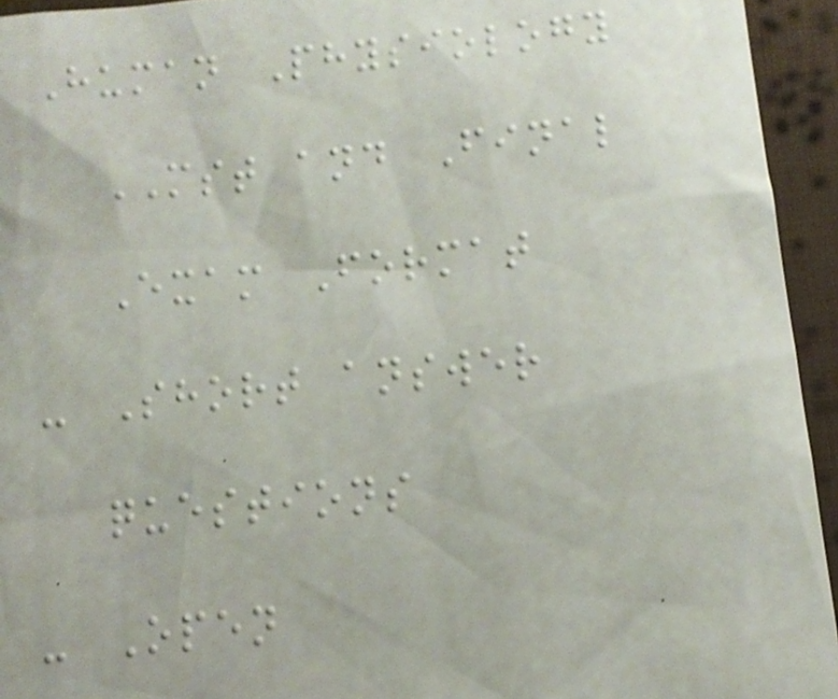Human Physiology
MST and Final
Exam Format
- Short answer
questions
- Open
